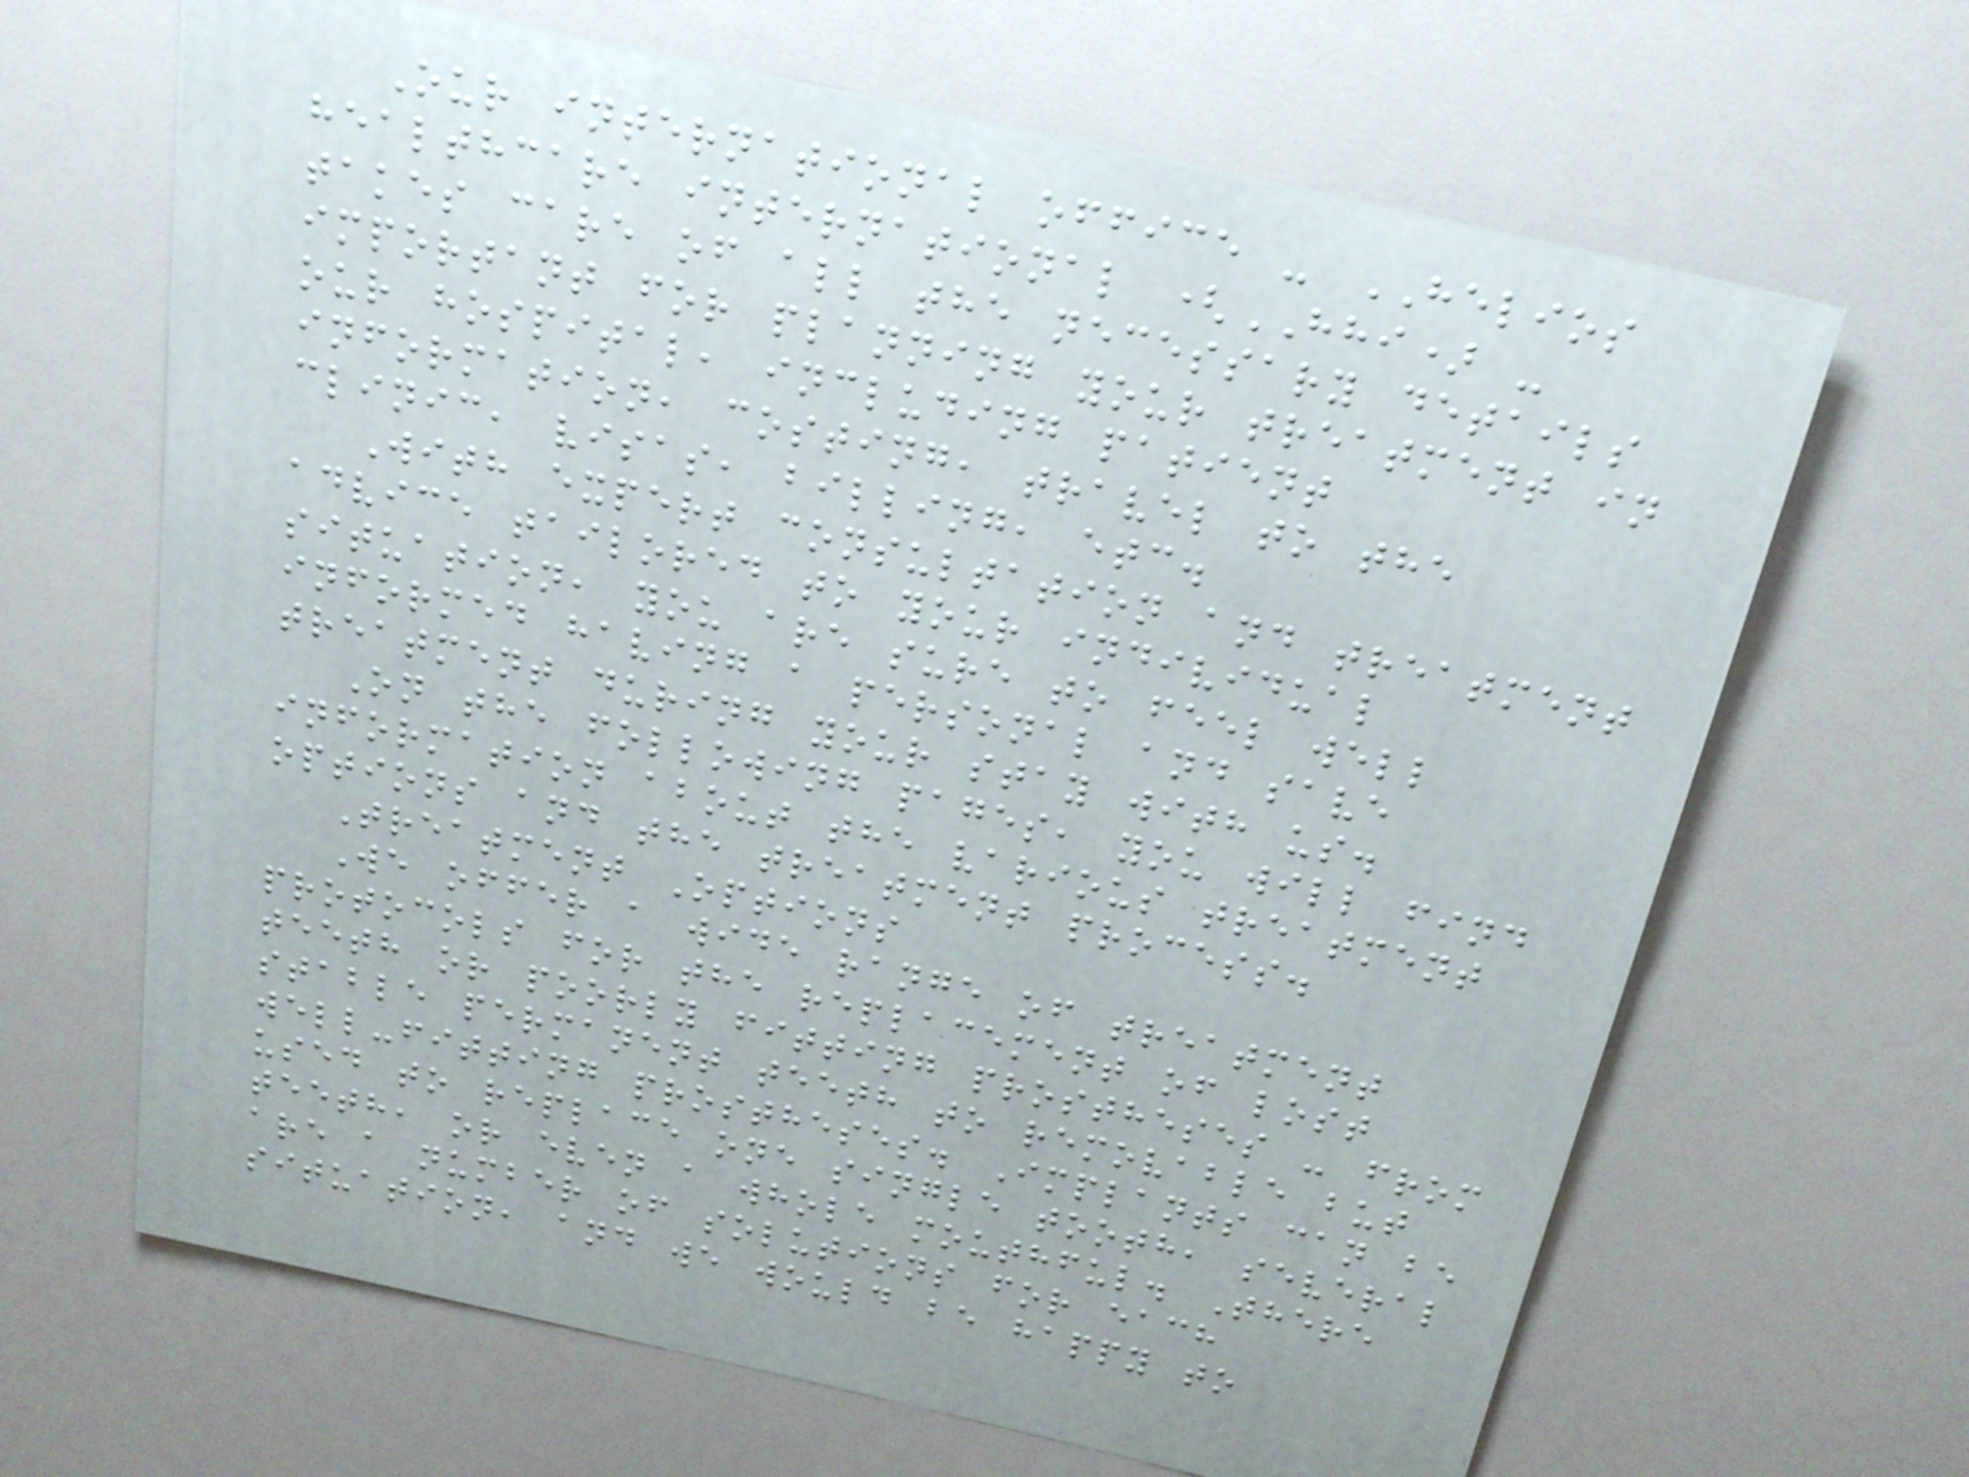Our international office - HELIOS
healthcare international (HHI) -
takes care of all the necessary details
important for planning your treatment in
our hospital, including patient
information, costing, travel to the
clinic, visas, billing, etc.
With expert consultation and treatment
advice tailored to your individual
situation, you are sure to feel well
informed having a personal and save
treatment during your stay with us.
On the following pages, you will find
information about the various treatment
options and the treatment process.
Treatment Options
We offer a wide range of treatment
protocols for the replacement of lost
teeth or poorly fitting prostheses - from
stable permanent teeth to removable but
well-fitting prostheses. Implants can be
used to replace one single tooth, several
teeth, or even a whole mouthful. There
are a number of solutions for each
situation, and we would be happy to
